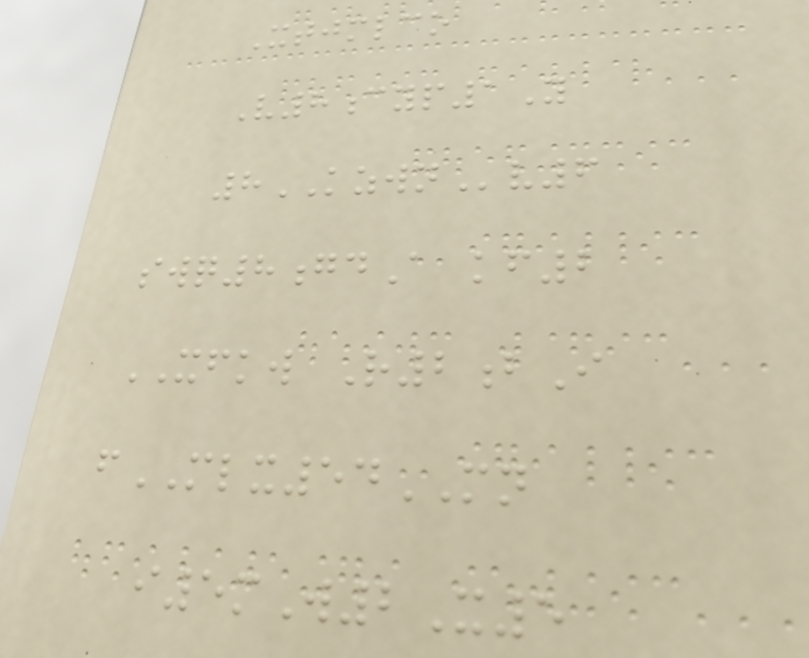Xtjmlco
V8cyp1Y
8KZWNv6
swq8gdA kf2
XFKW R2bI
fMLX54MN
i5mW2X5
